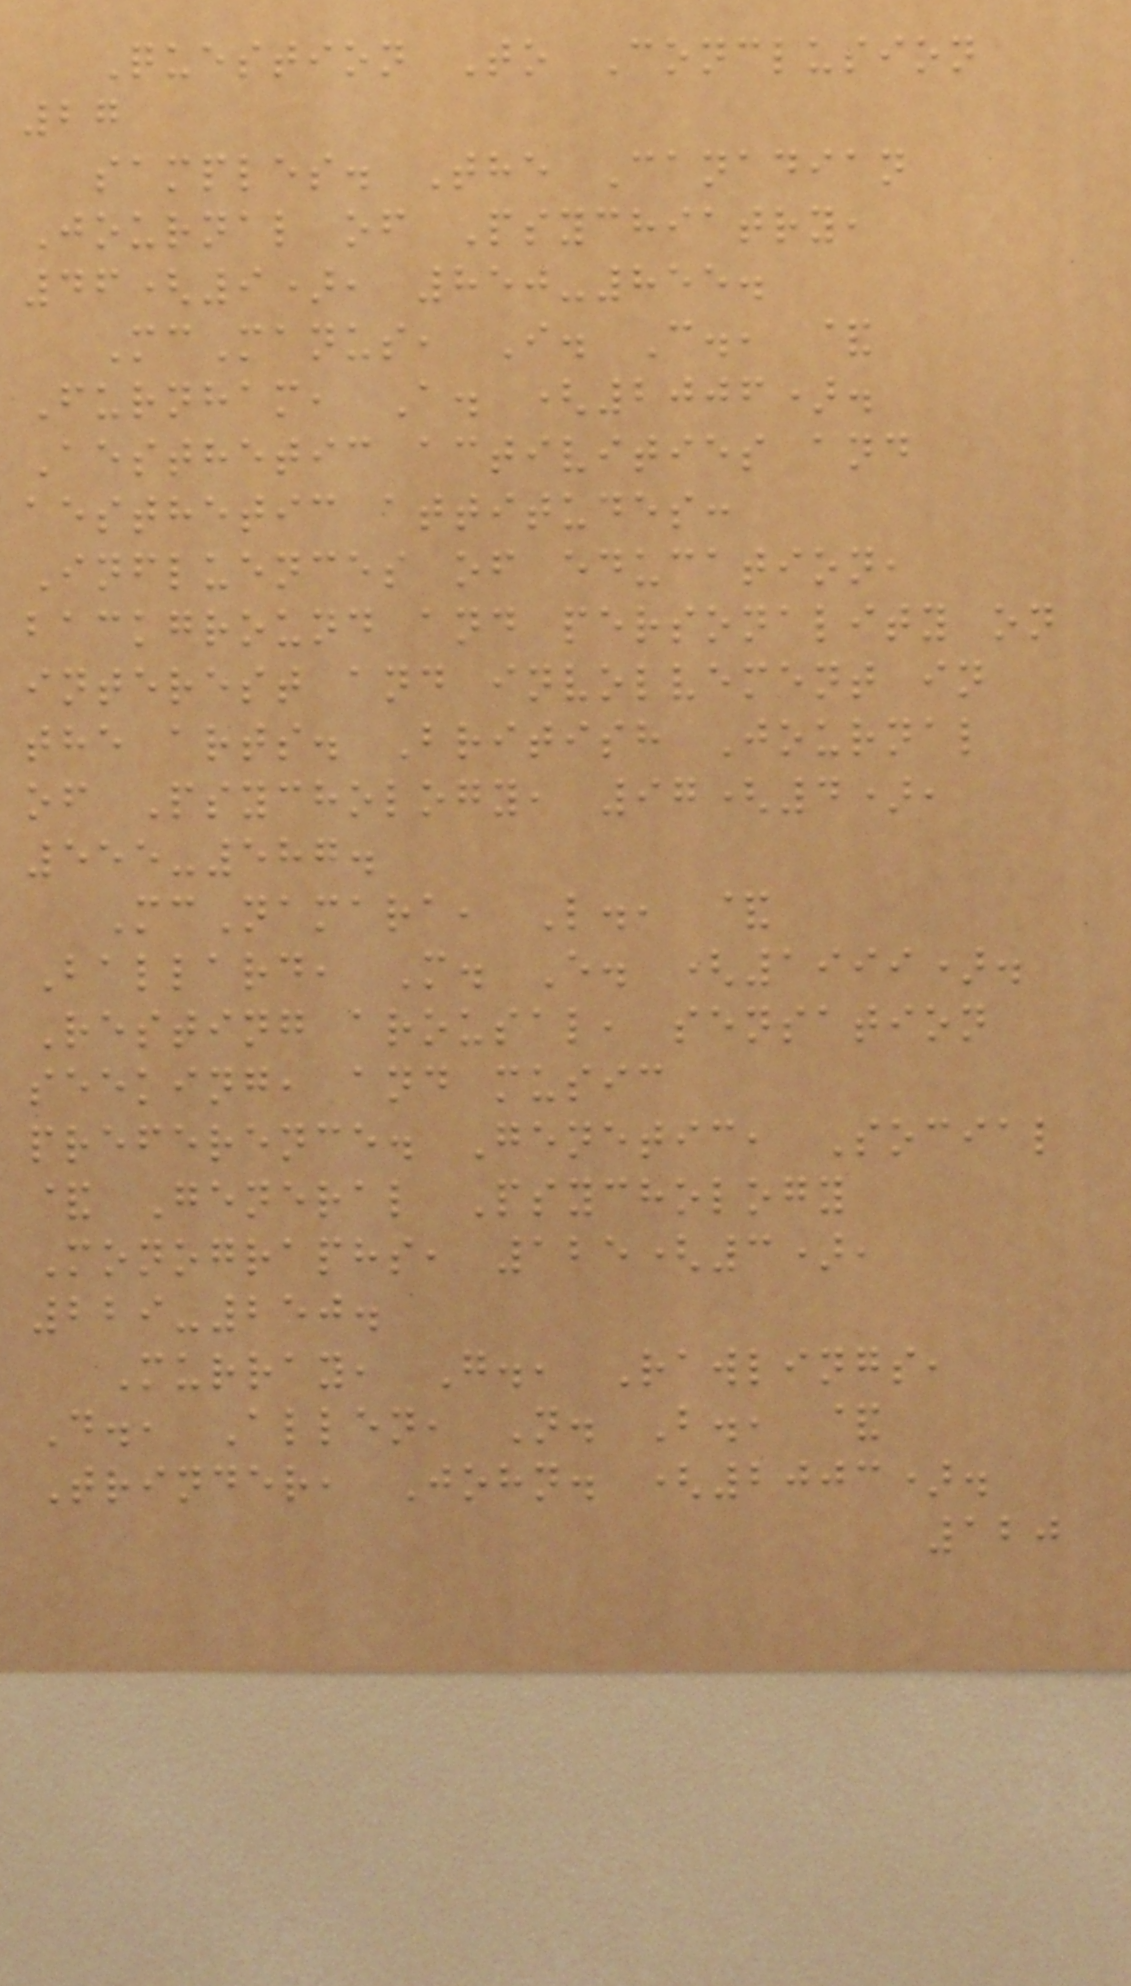Question To Conclusion
27
samples. The Canadian
Journal of Psychiatry,
46(9), 850-855.
McManus, I. C., &
Furnham, A. (2006).
Aesthetic activities and
aesthetic attitudes:
Influences of education,
background and personality on
interest and involvement in
the arts. British Journal
of Psychology, 97(4),
555-587.
McNamara, L., &
Ballard, M. E. (1999).
Resting arousal, sensation
seeking, and music
preference. Genetic, Social
& General Psychology
Monographs, 125(3),
229-250.
Murray, G., Rawlings,
D., Allen, N. B., &
Trinder, John. (2003).
120
